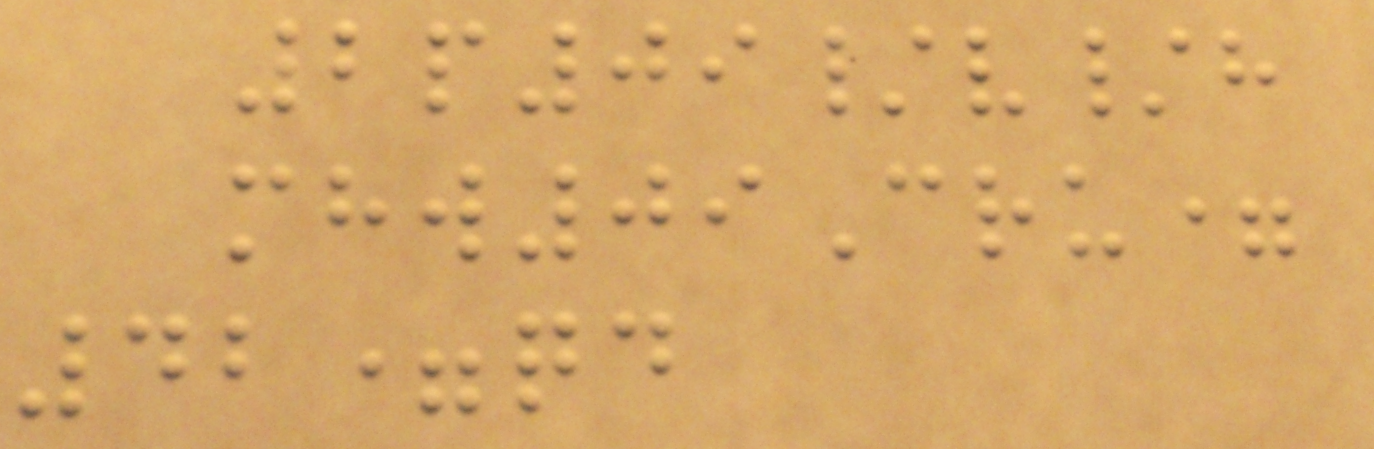2p09/v/h
mhw09Cru=
42=qd
